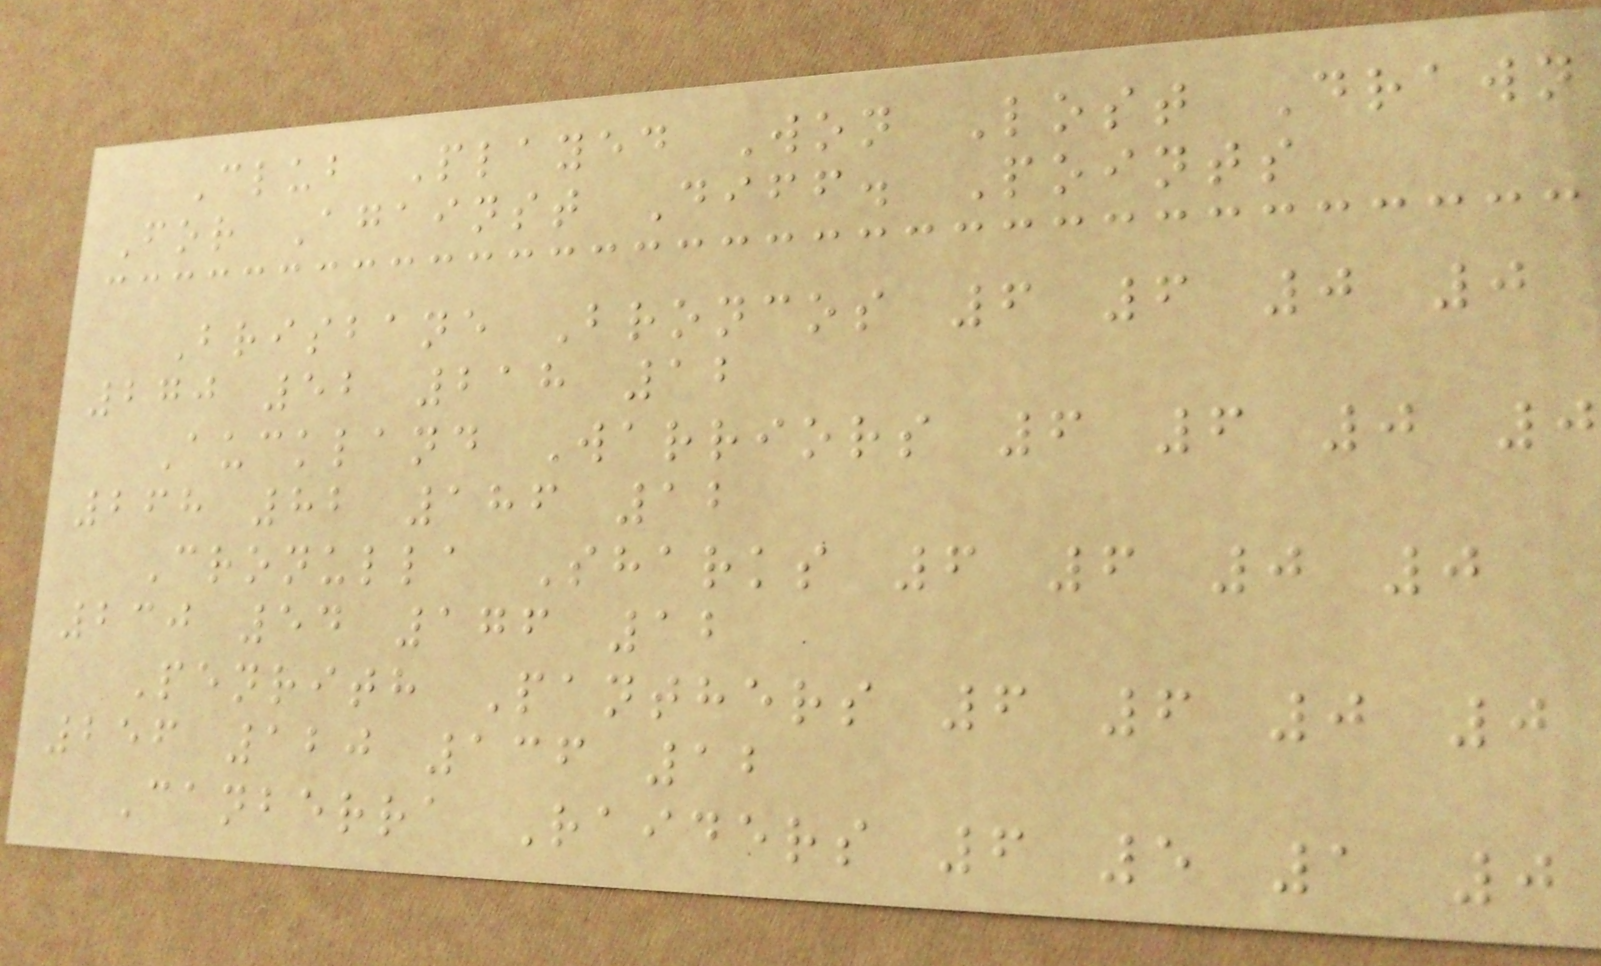Club Played Won Lost Drawn
For Against Diff. Points
Brisbane Broncos 6 6 0 0
270 52 218 12
Auckland Warriors 6 6 0 0
268 82 186 12
Cronulla Sharks 6 6 0 0
230 54 176 12
Penrith Panthers 6 6 0 0
256 120 136 12
Canberra Raiders 6 5 1 0
